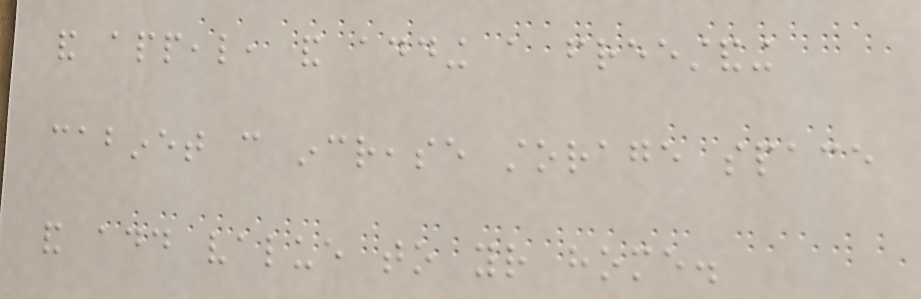and appeal, and adding a freestanding
cabinet can increase storage space
and add value to your home.
